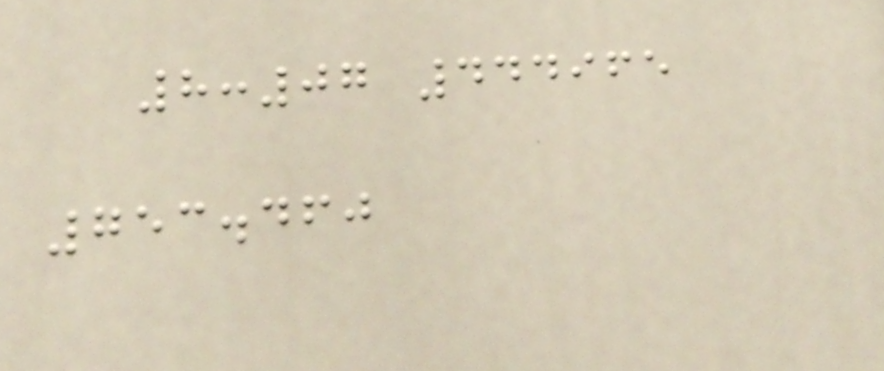8:07 444965
753.460
